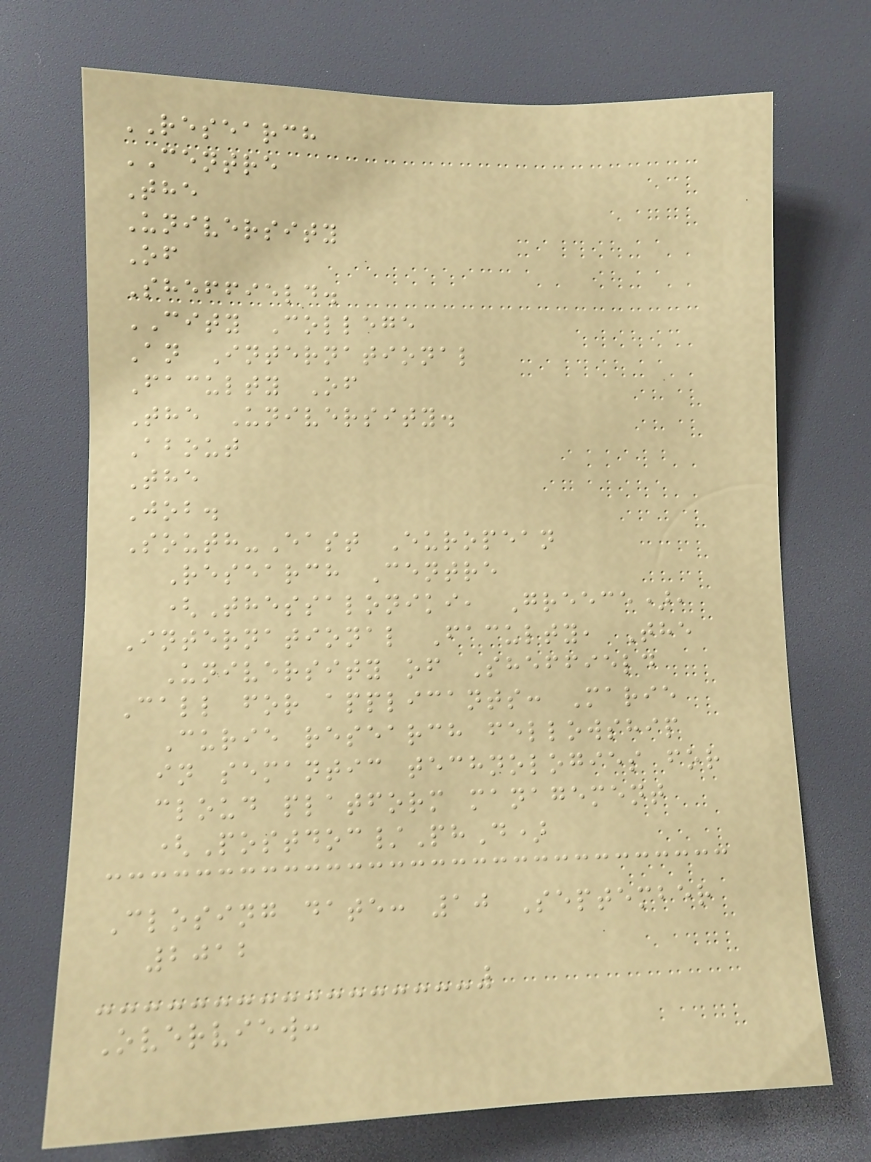RESEARCH
CENTRE
The
University
Of
Sheffield.
CITY College
An International
Faculty Of
The University.
About
The
Job.
South-East European
Research Centre
(Thessaloniki, Greece),
International Faculty, The
University of Sheffield
Call for applicants: Marie
Curie research fellowship
in semantic technologies for
cloud platform management
(Postdoc/PhD)
Closing date: 10 September
2012
Overview:
